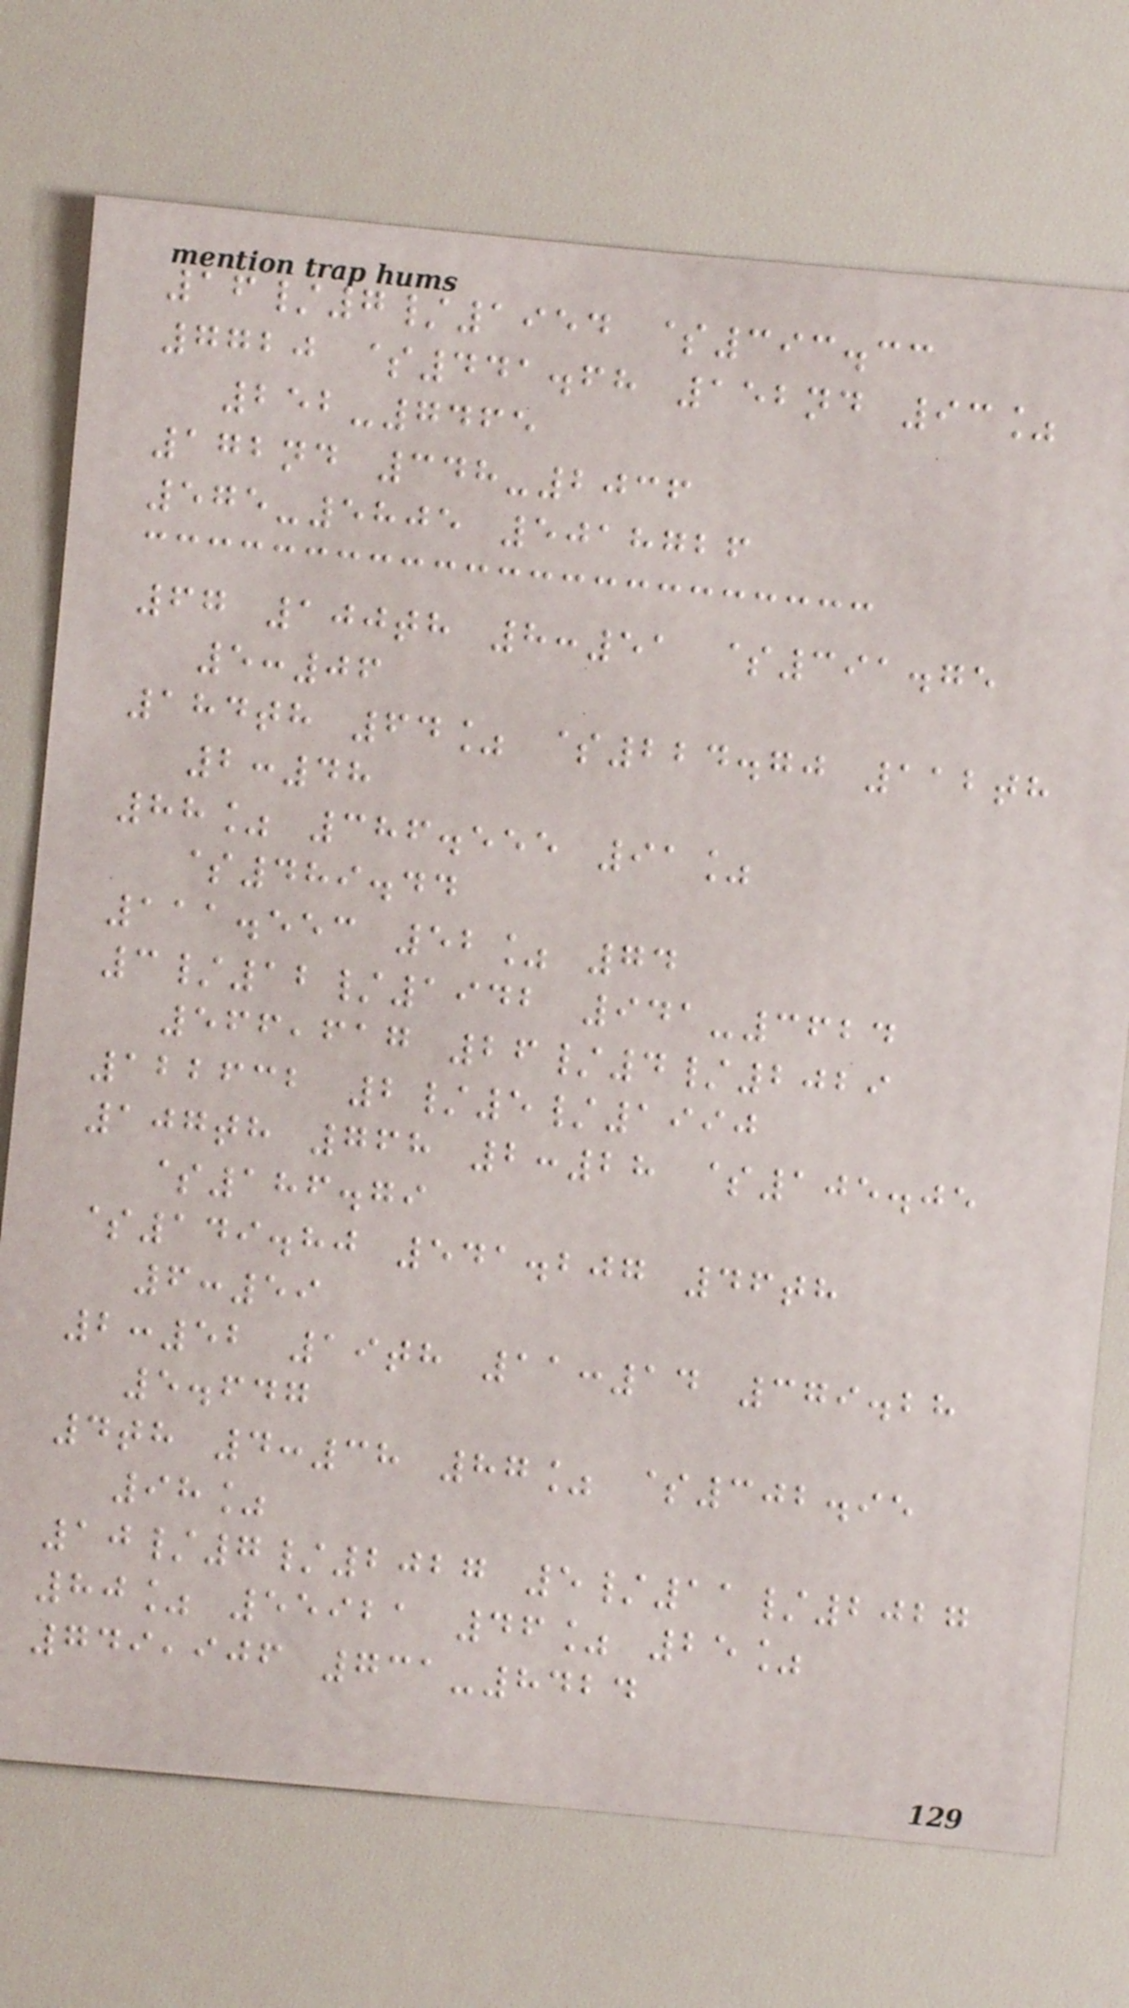16/7/1954 $393.33
7720 $441.68 152nd 93%
252-7465
172nd 348-2036
575-5805 5018726
67 100th 8:51 $391.75
5:06
184th 64% $224.70 112th
2:48
88% 386.555 91%
$489.44
111.553 52% 74
3/12/1942 941-3624
566,617 26/4/2029
122632 2/5/1990
107th 768 2:28 $105.05
$186.79
$149.80 541.207 46th
6:59
2:52 19th 11:14 379.28
5.647
4th 4:38 87% $302.95
98%
10/7/2027 5/11/2027
80% 55921 46% 25%
749,906 731-8424
